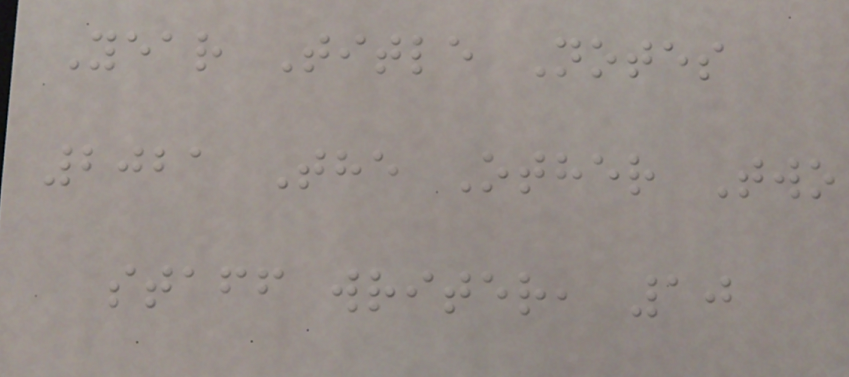Year Title Notes
2021 The Other Two
staff writer, 10
